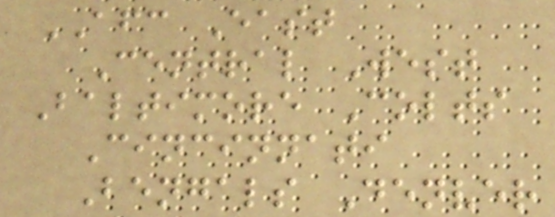AFC East
Central West
Baltimore Colts
Cincinnati
Bengals Denver
